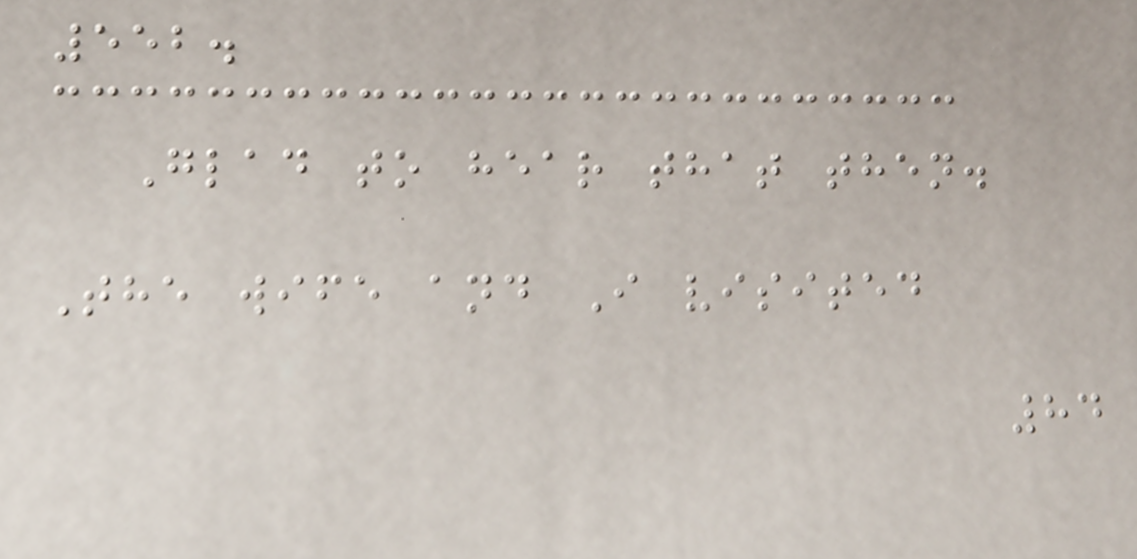552.
Glad to hear that then.
The wife and I visited
84
